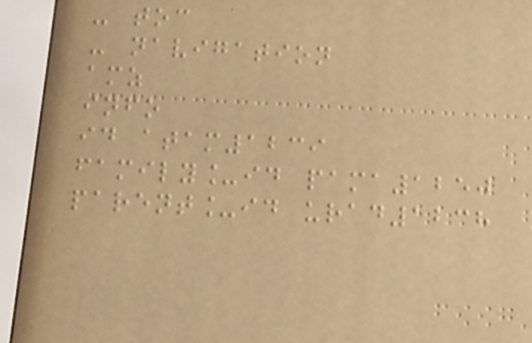- toc
- navigation
amz
info
id atam1239
family_id pama1250
parent_id urad1238
